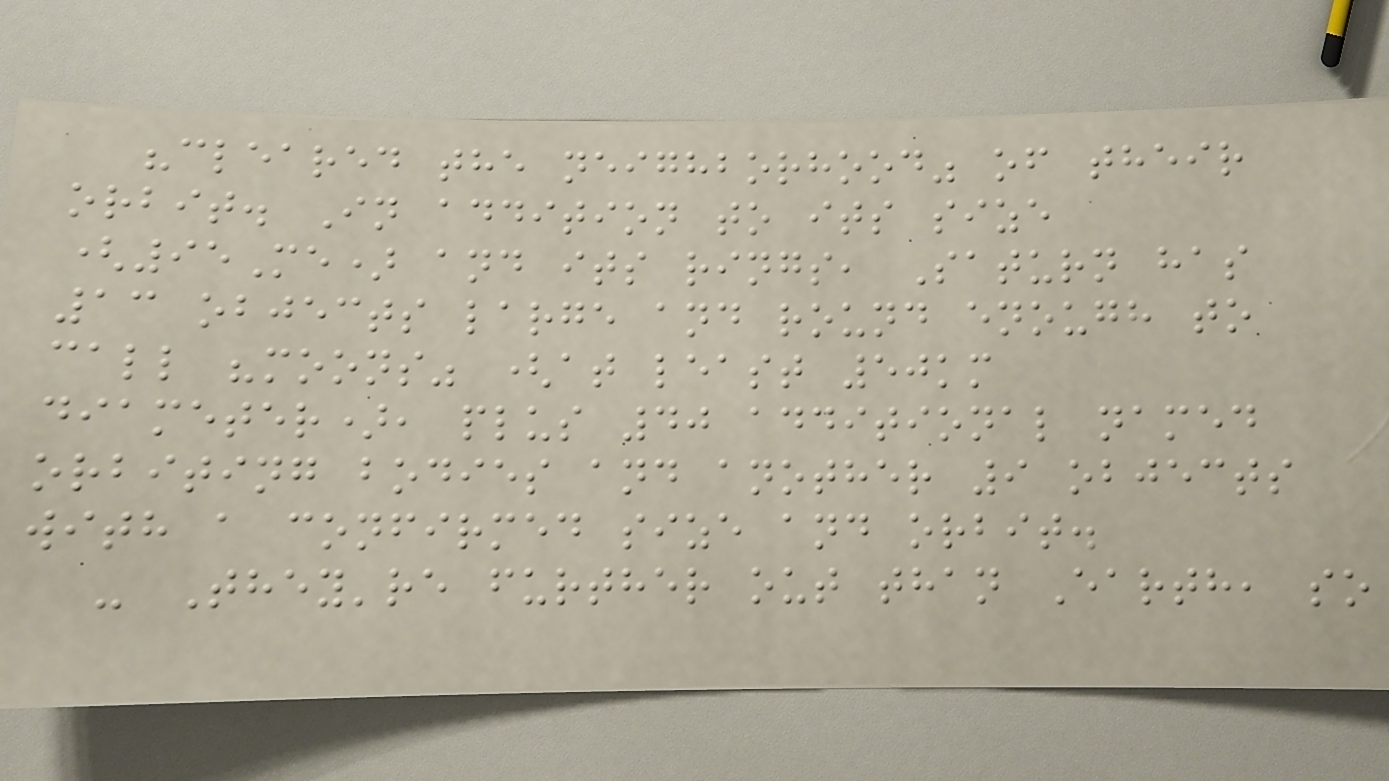"cleared the neighborhood" of their
orbit. In addition to its size
(95Me) and its rings, Saturn has
13 objects large and round enough to
call "moons" (at least 50km
diameter), plus 40 additional named
orbiting bodies and another 9 objects
with a confirmed size and orbit.
- They're further out than Earth, so
